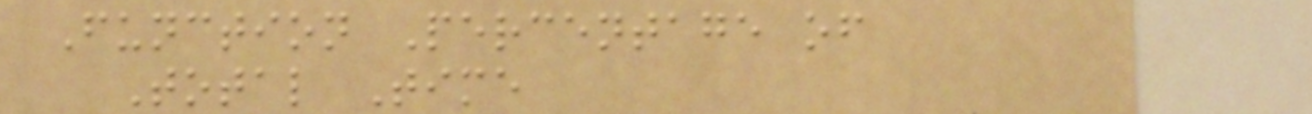Function Percentage of
Total Time
